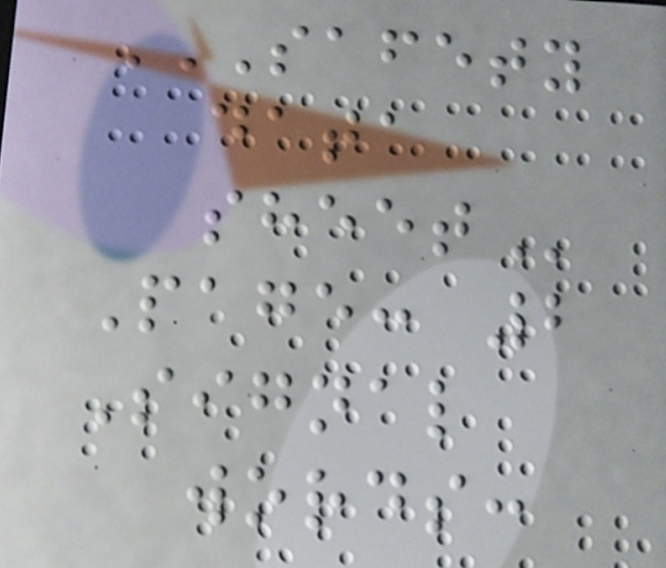SAFETY
DATA
SHEET
Page: 2
Signal
words:
